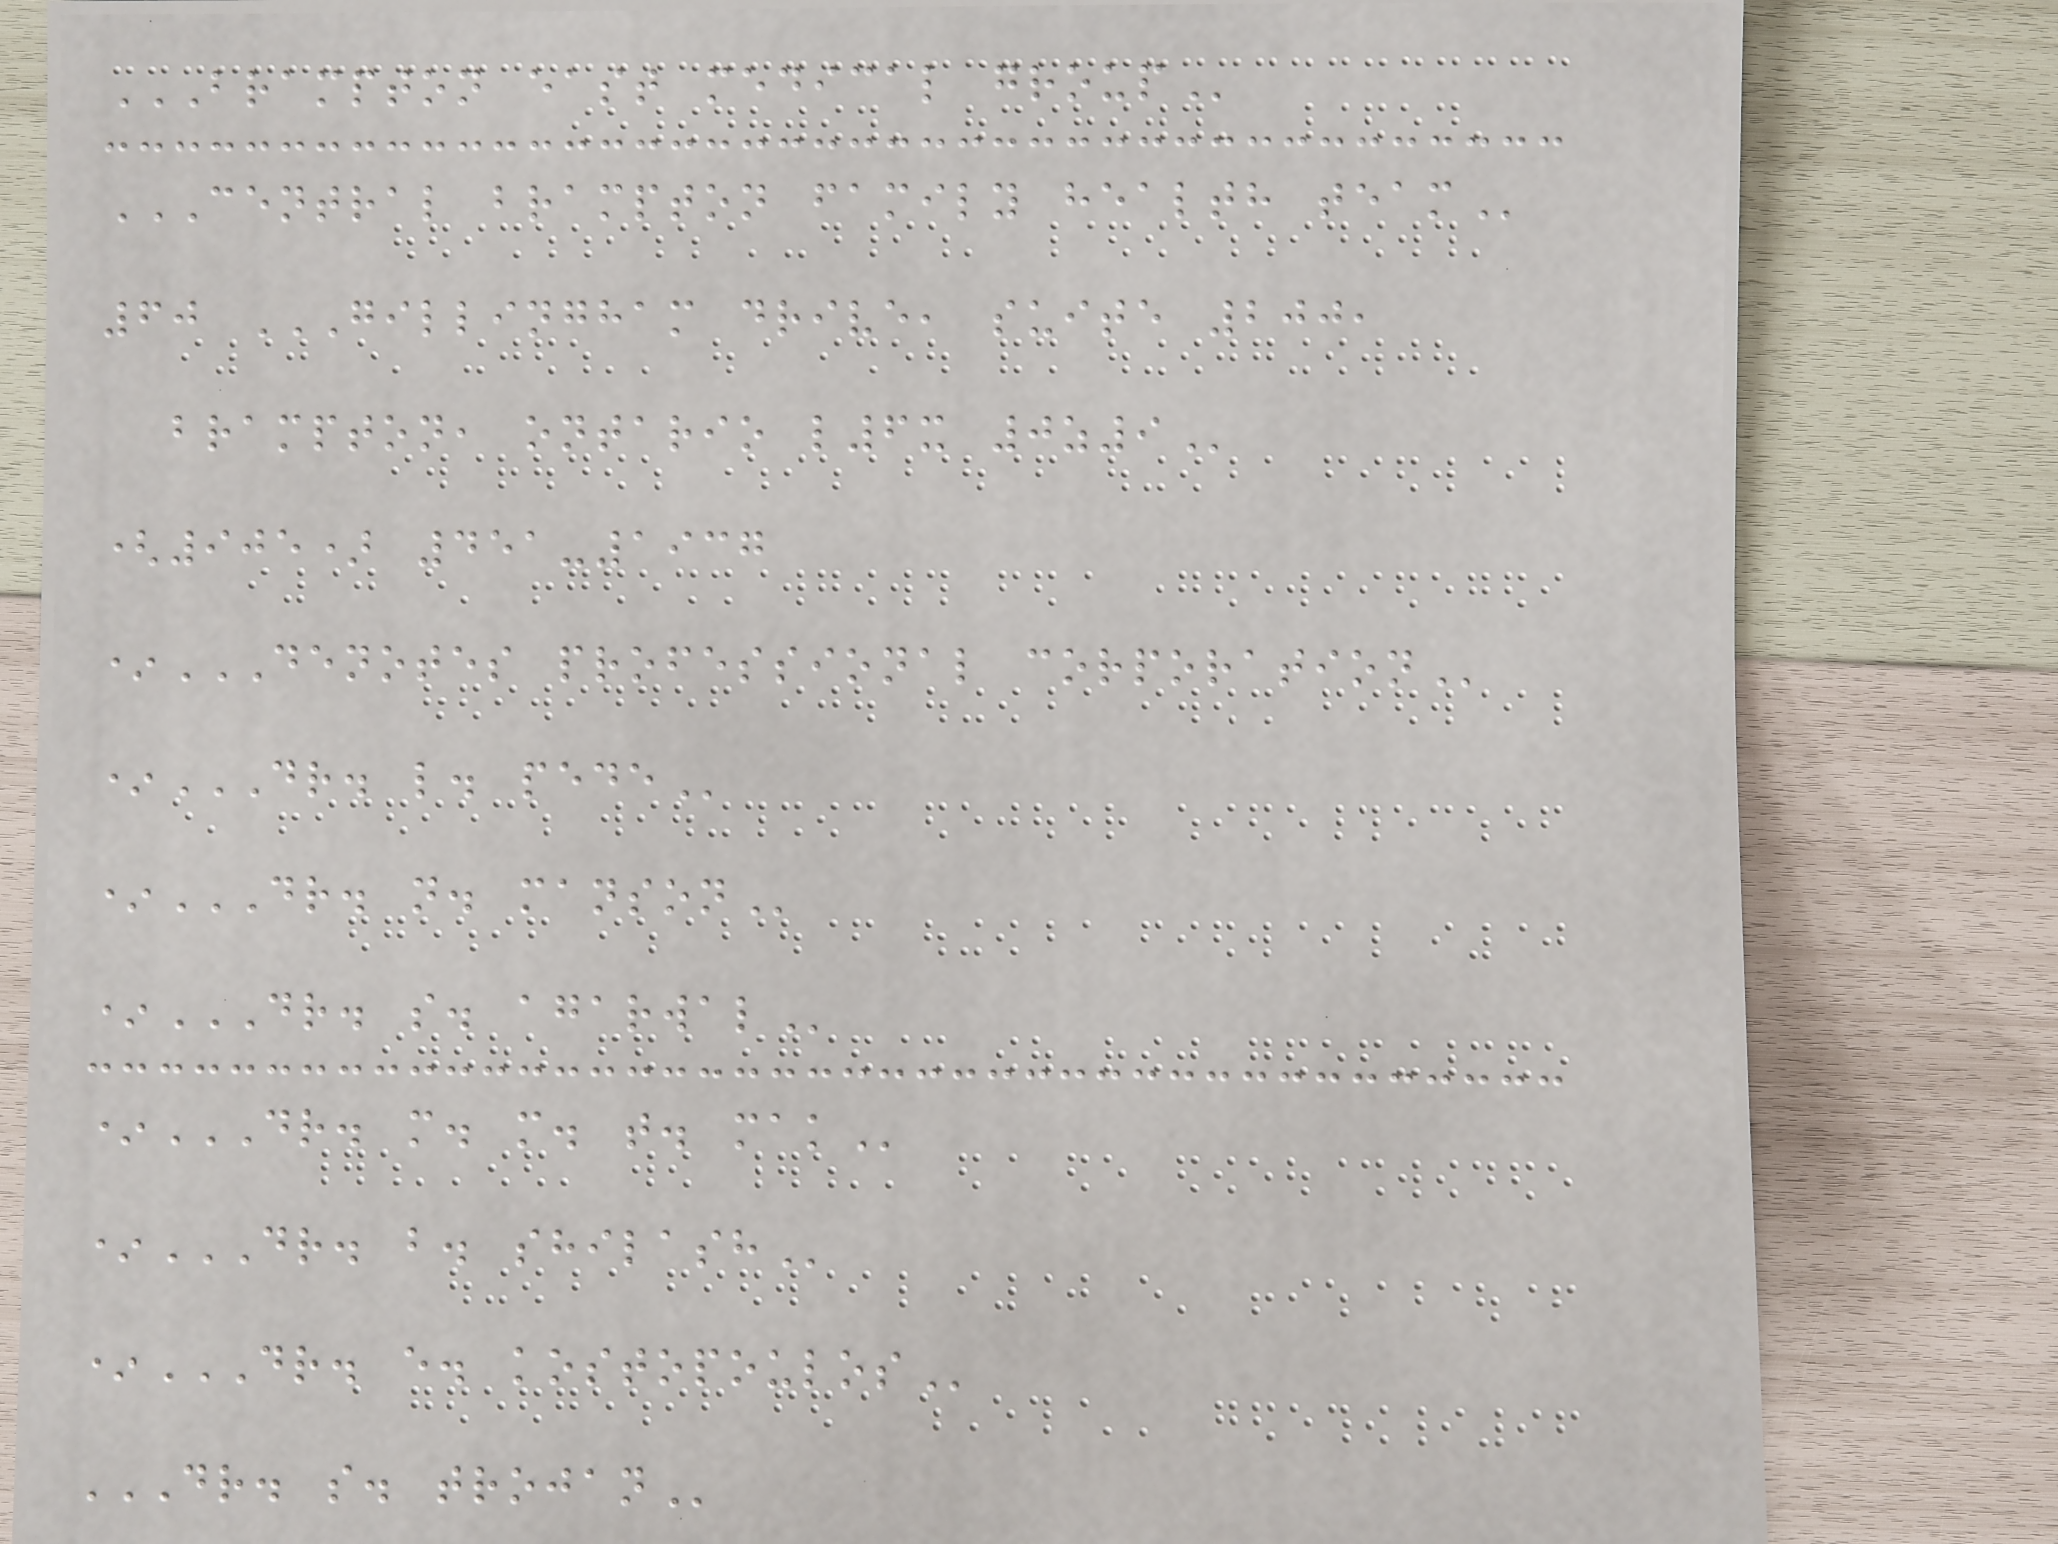BRAMPTON EAST MEDICAL GROUP
CENTRAL BRAMPTON FAMILY HEALTH TEAM
60 GILLINGHAM DRIVE, SUITE 200,
BRAMPTON, ONTARIO L6X 0Z9
(905) 451-1937
*DENOTES PROFESSIONAL CORPORATION
*DR. L. PEDE
*DR. N. MANSON
*DR. S. AGARWAL
*DR. M. M. T. MAK
*DR. B. SHILASH
*DR. E. KOSTOPOULOS
DR. S. TROJAN
